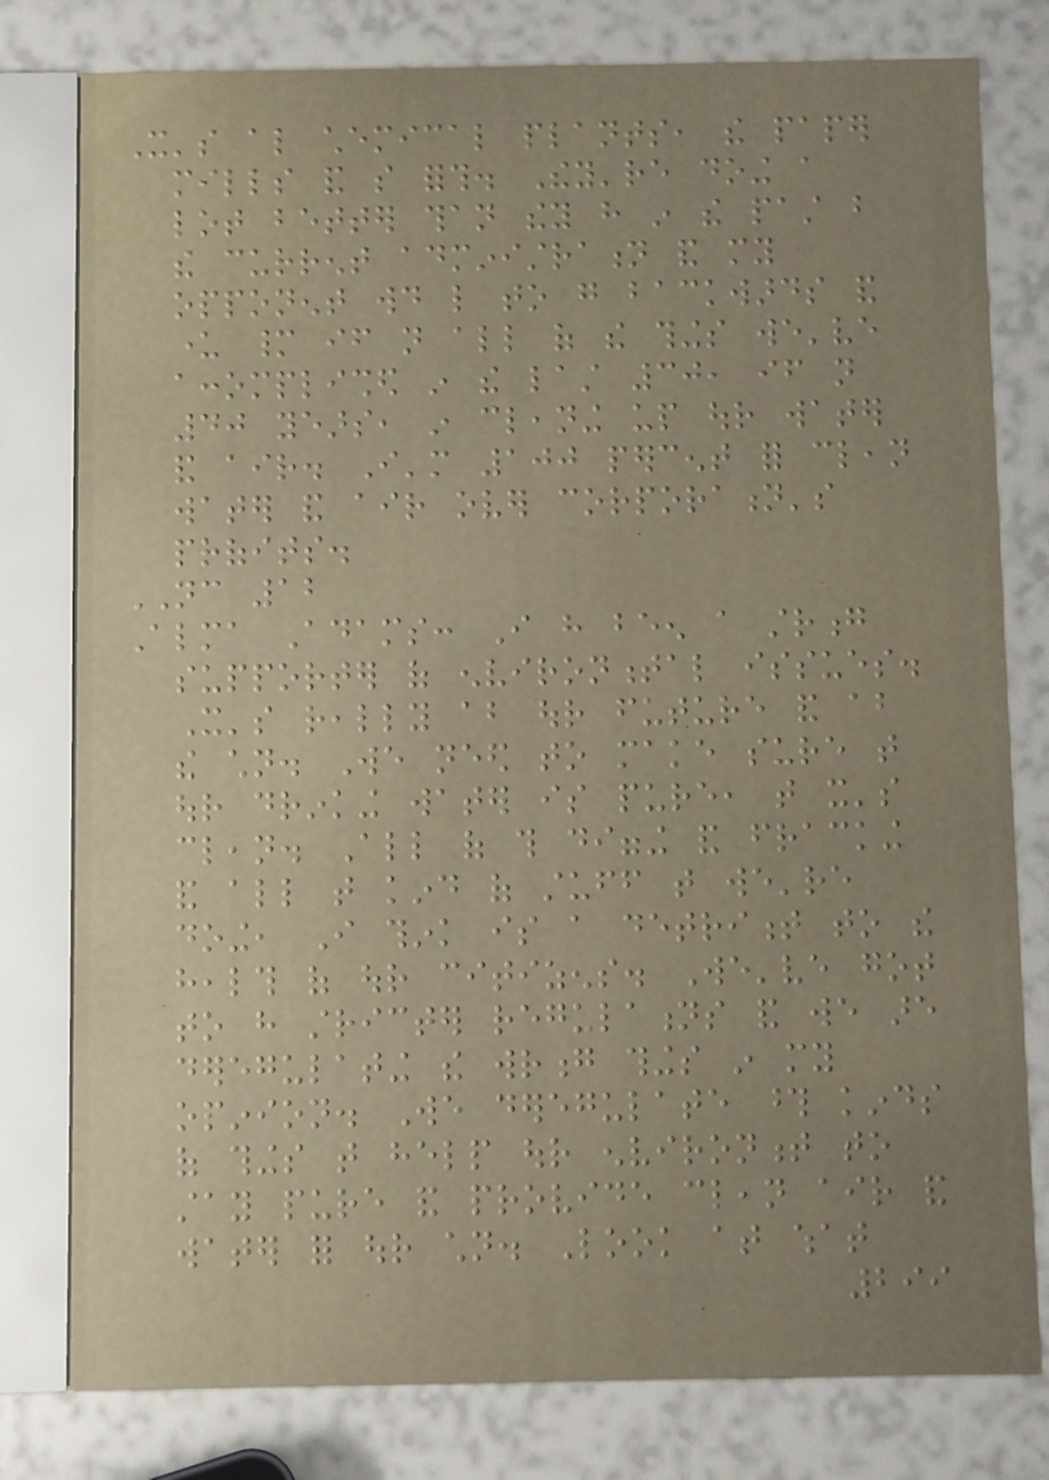It's also chemical plants, the paper
mills and so forth. They're doing a
lot better than they have in the past but
the current administration and my
opponent would like to go backwards and
under many if not all of the things we've
accomplished in the last 30, if not
40 years, in cleaning up our water
and air. I'm 100 percent for clean
water and air over corporation's
profits.
NC 12
Alma Adams: I have been a strong
supporter of environmental issues.
It's really about our future and about
the children. We need to make sure that
our drinking water is pure, that it's
clean. All of this digging and fracking
and all that kind of stuff that we're
doing, I think is a detriment to the
health of our citizens. We've got
to have stricter regulations and we are
deregulating the wrong things in my
opinion. We deregulate those kinds
of things that help our environment to
stay pure and provide clean air and
water for our children. Look at what
299
